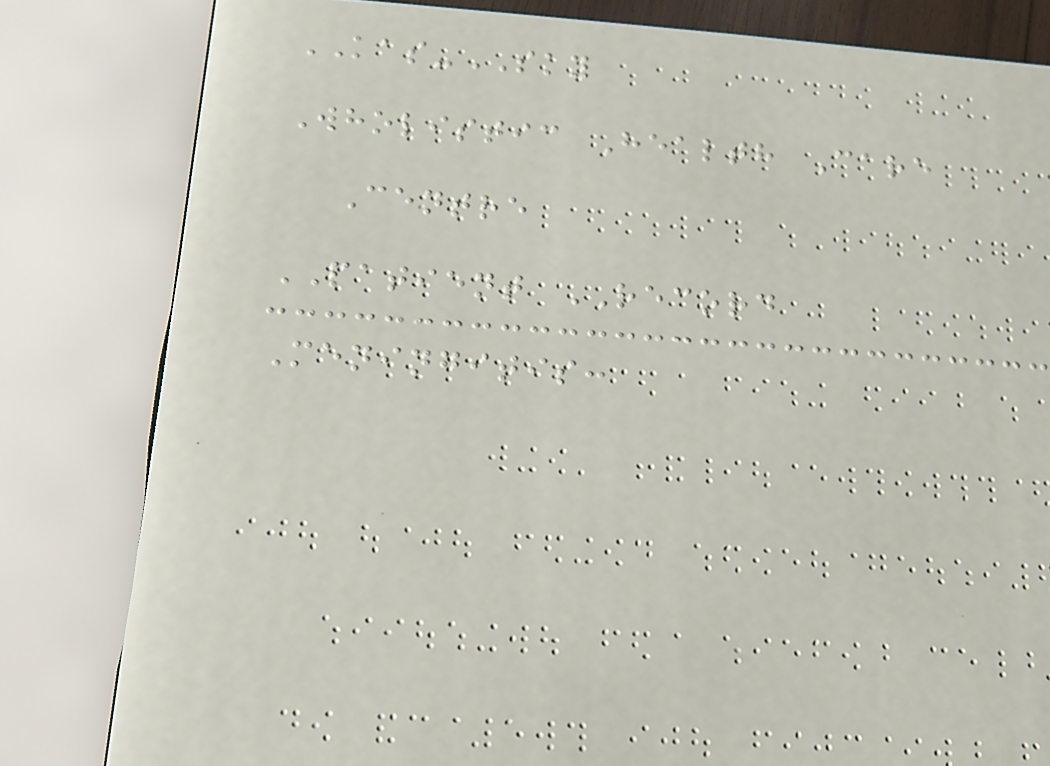KAS-SKY
Wholistic Health Care
Centre
PATIENT RECORD
Meningitis:
